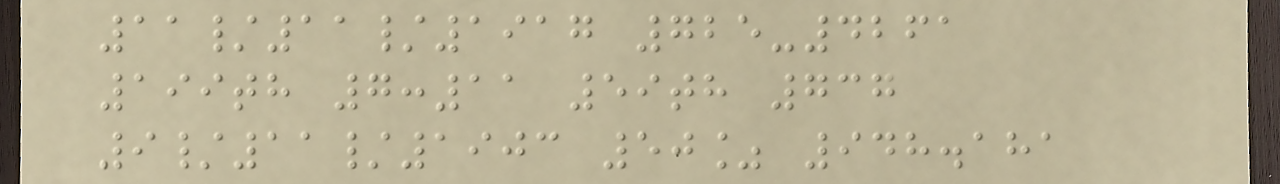11/11/1917 725-4261
199th 7:11 59th 737
9/11/1903 50% 948.181
